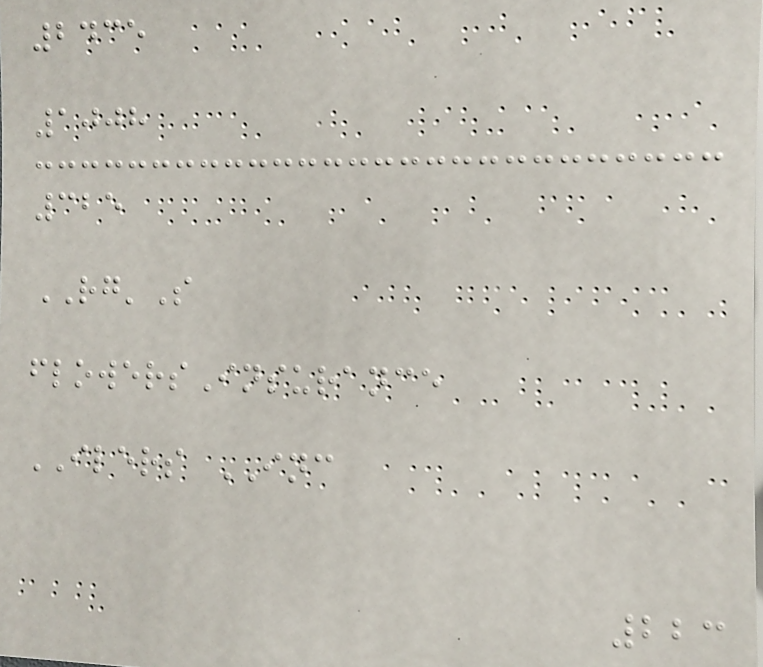2435
1008
325
RG'S
flowersInsurance
ILERS INC
223
